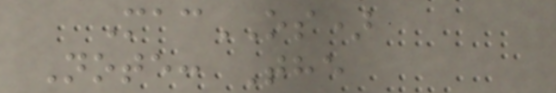MacOS)
Note: The
